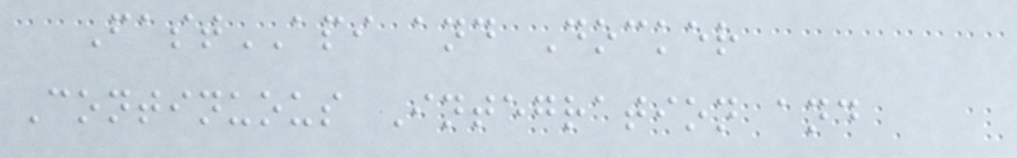FastAPI and Docker
Continuous Integration and
